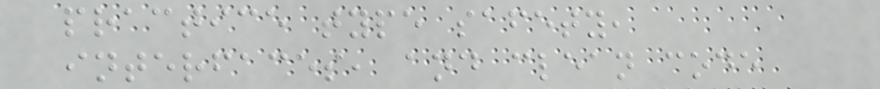practice type safety,
interfaces, and clean code
